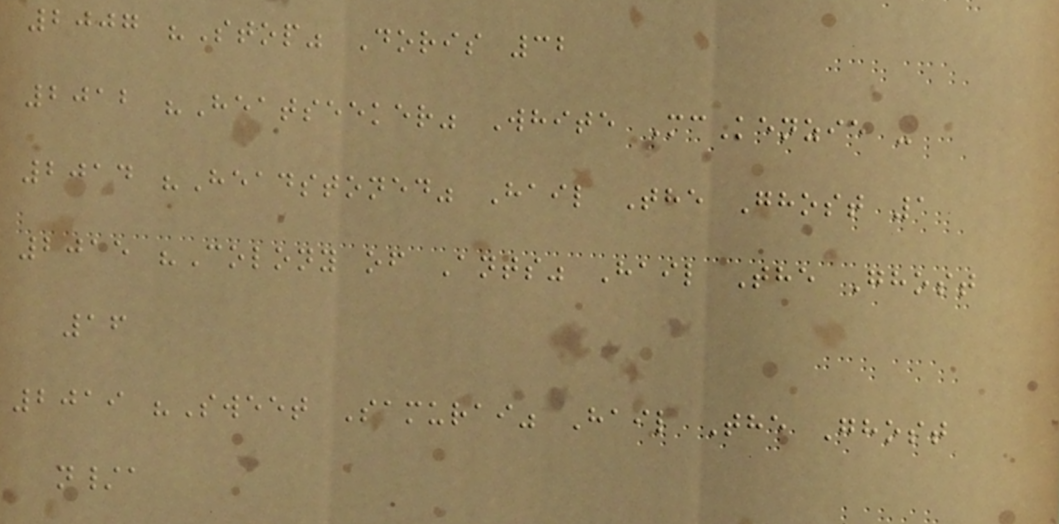2007 "Stop" Doris 32
2012 "Heatseeker" White McKenzie -
2014 "Headstoned" Hail The Ghost 1
2015 "Colony of Ants" Hail The Ghost
16
2019 "Sweet Samurai" Hail The Ghost
n/a
